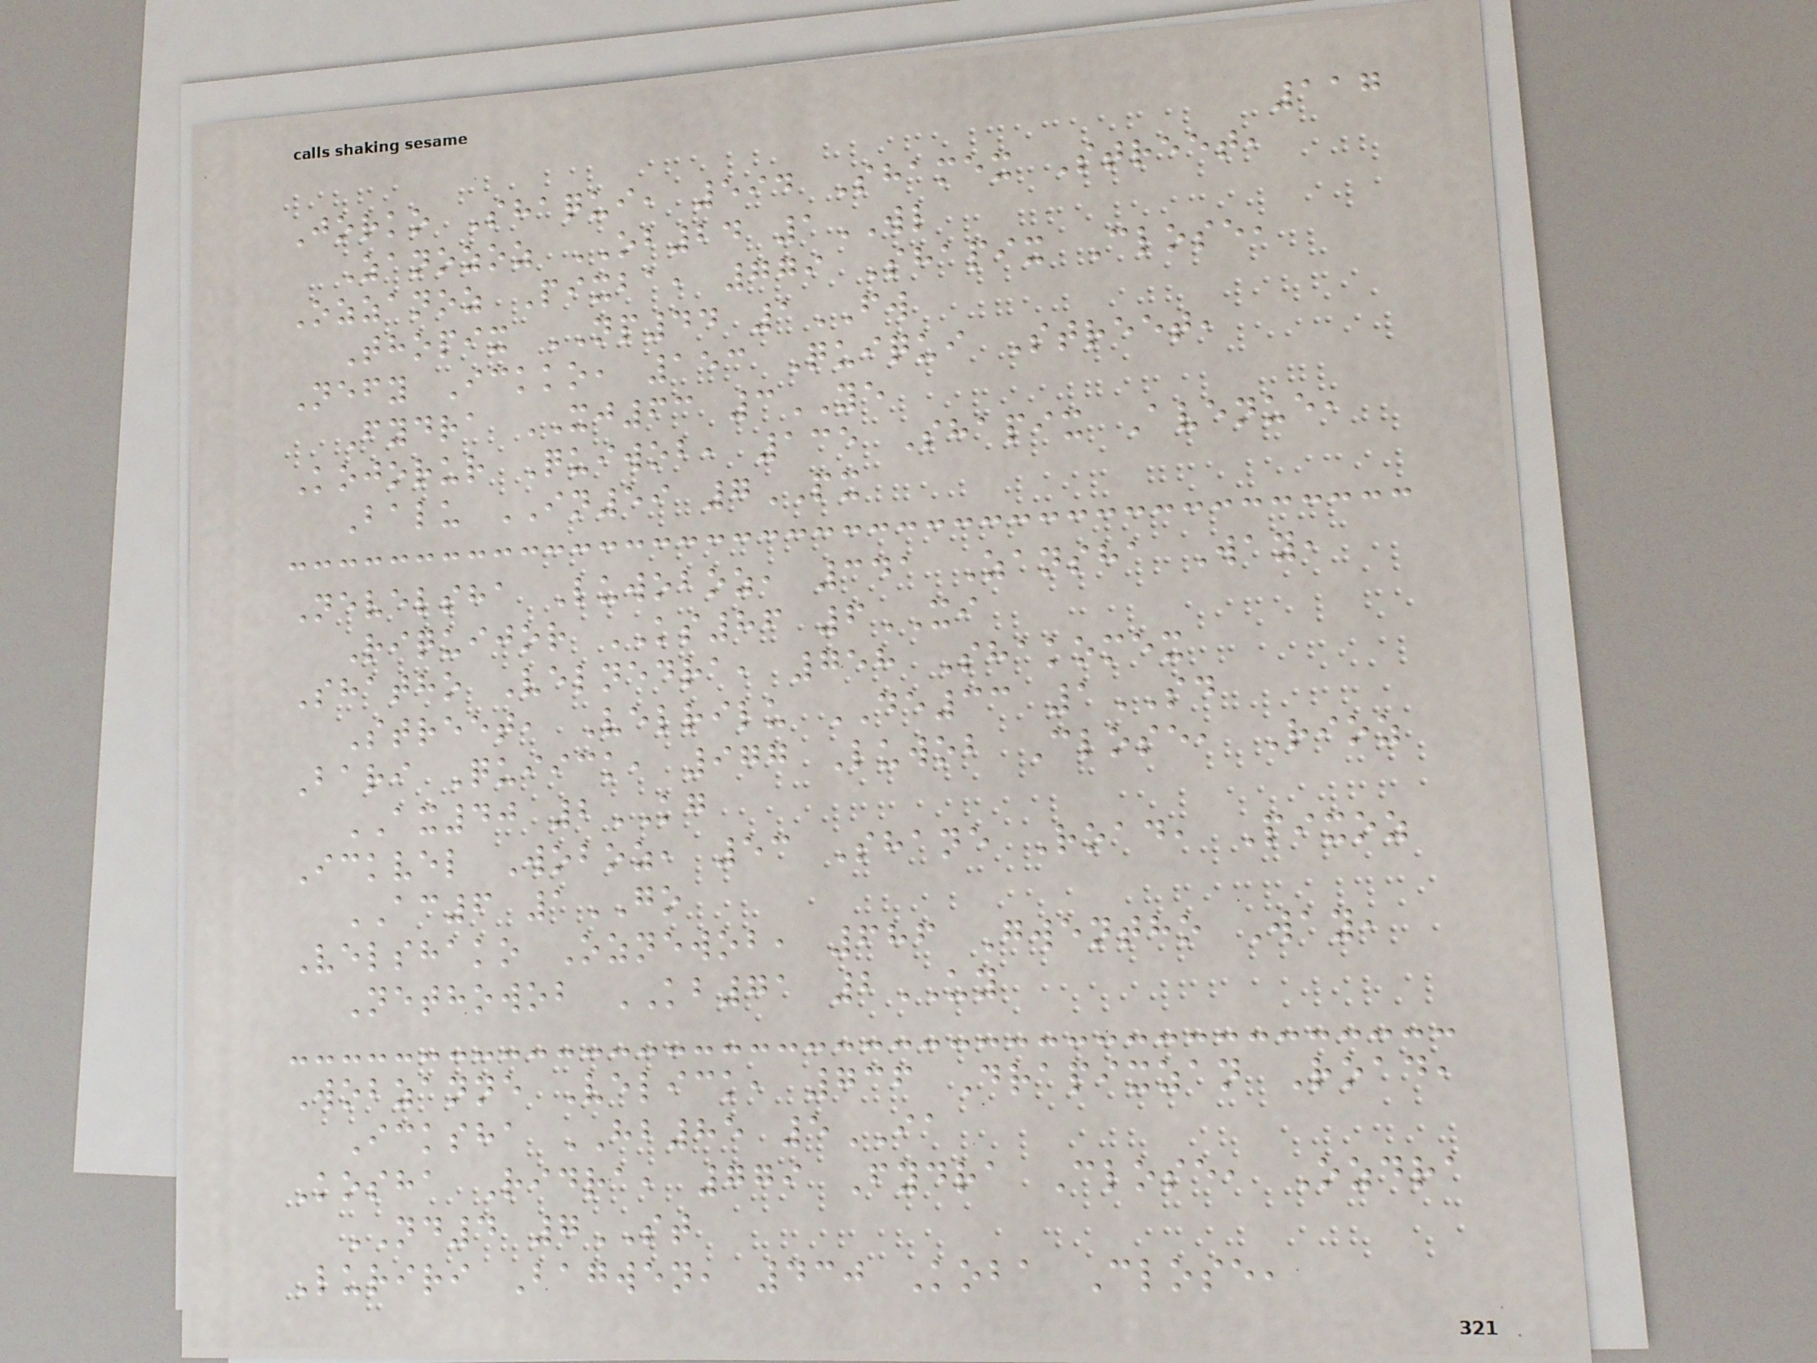117
Jorko Shaqui, 594 Shamex Street,
Zanozoz OB24 1WL
Ozzanoz Pixba, 779 Shapix Close,
Thopix NP44 1FW
Nefy Ickko, 153 Quiqui Street,
Fydra XJ63 3YE
Kojorur Quiwob, 135 Shapix Avenue,
Balu IN59 7PX
Nevelsha Luwoboz, 341 Zansha Way,
Riquijor KS86 6XI
Shatho Velnedra, 758 Shakomex
Street, Velrilu DE33 1SD
Bari Quiick, 977 Luwob Close, Rioz
AX40 2KG
Ickvel Woboz, 53 Shane Road, Pixoz
AC6 1GO
Velshako Oznewob, 686 Gwentho Way,
Nethowob KB71 2UY
Wobzanne Velick, 736 Drapixzan Road,
Icksha HB85 5IA
Kosha Ridra, 779 Fydra Close, Ozdra
ND4 7ST
Luriri Bagwen, 430 Koba Close,
